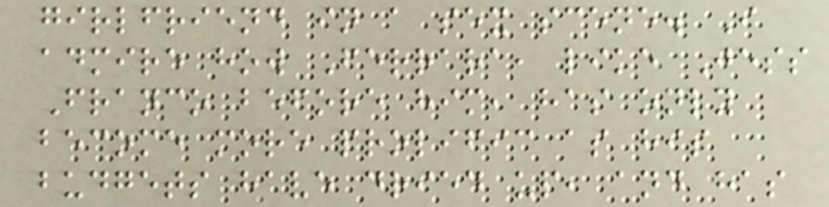girlfriend in a sex scene. I
admire how Ferrara, like Jess
Franco before him, has only
become more prolific as his
budgets have dried up, and has
